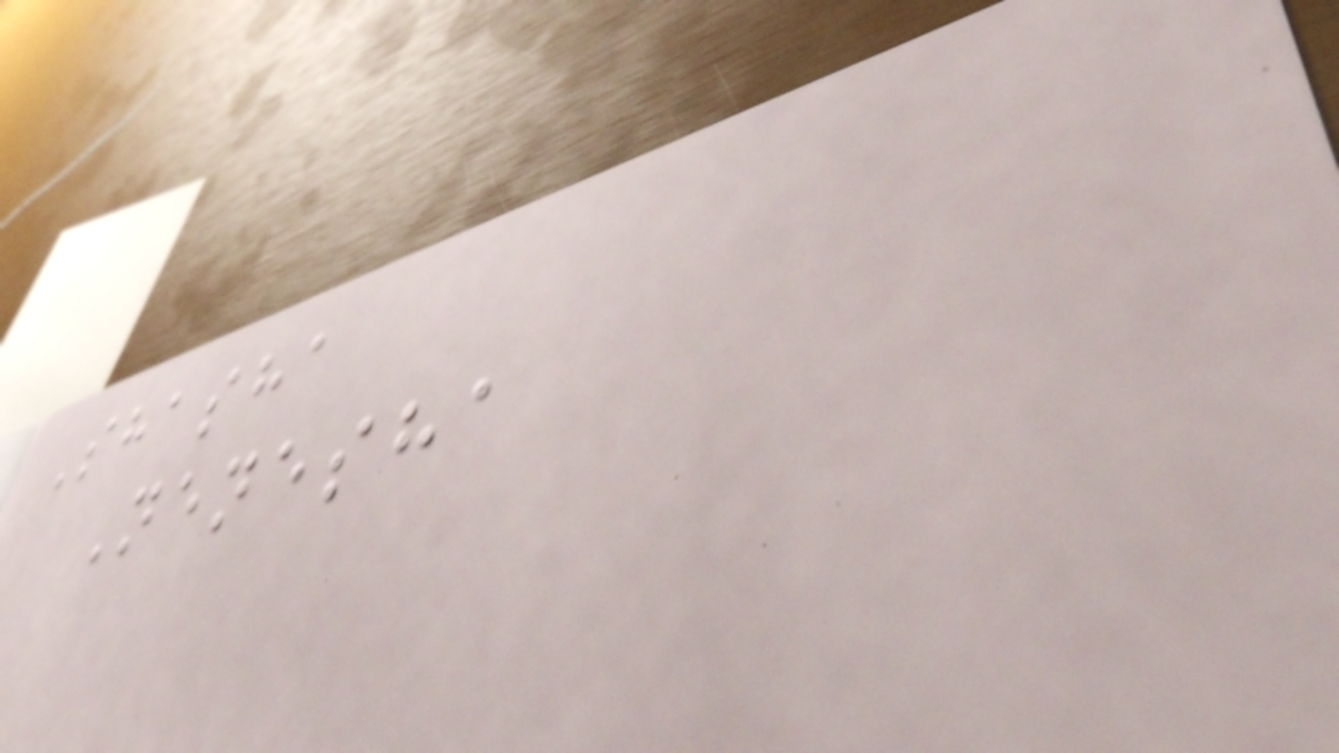Shasha
Nenesha
